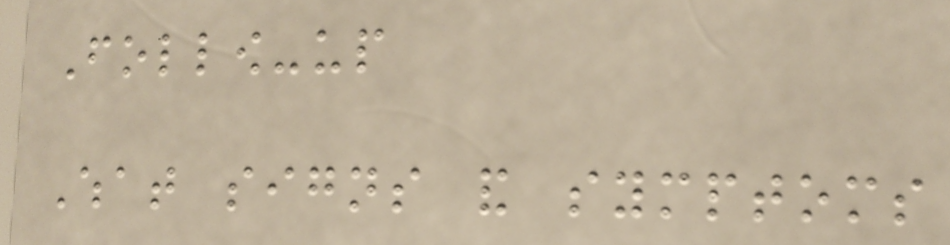Follow-up
What signs and symptoms
